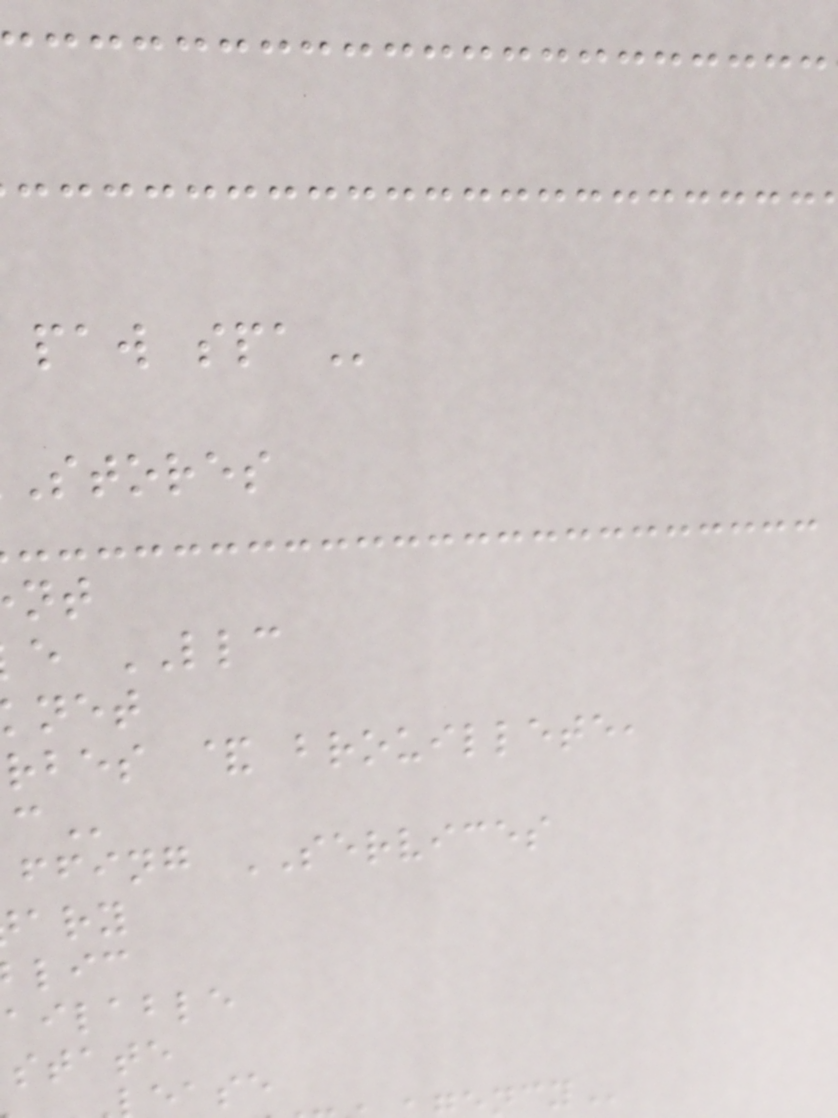stores
e LLC
rbes & brouillete,
ffing SERVICES
ailable
state
ease
